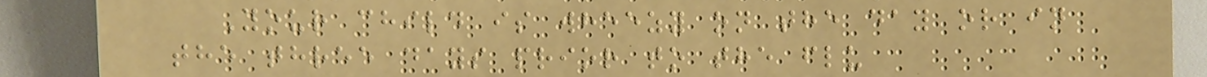Your child is wheezy on the day or in
the three days prior to the flu
